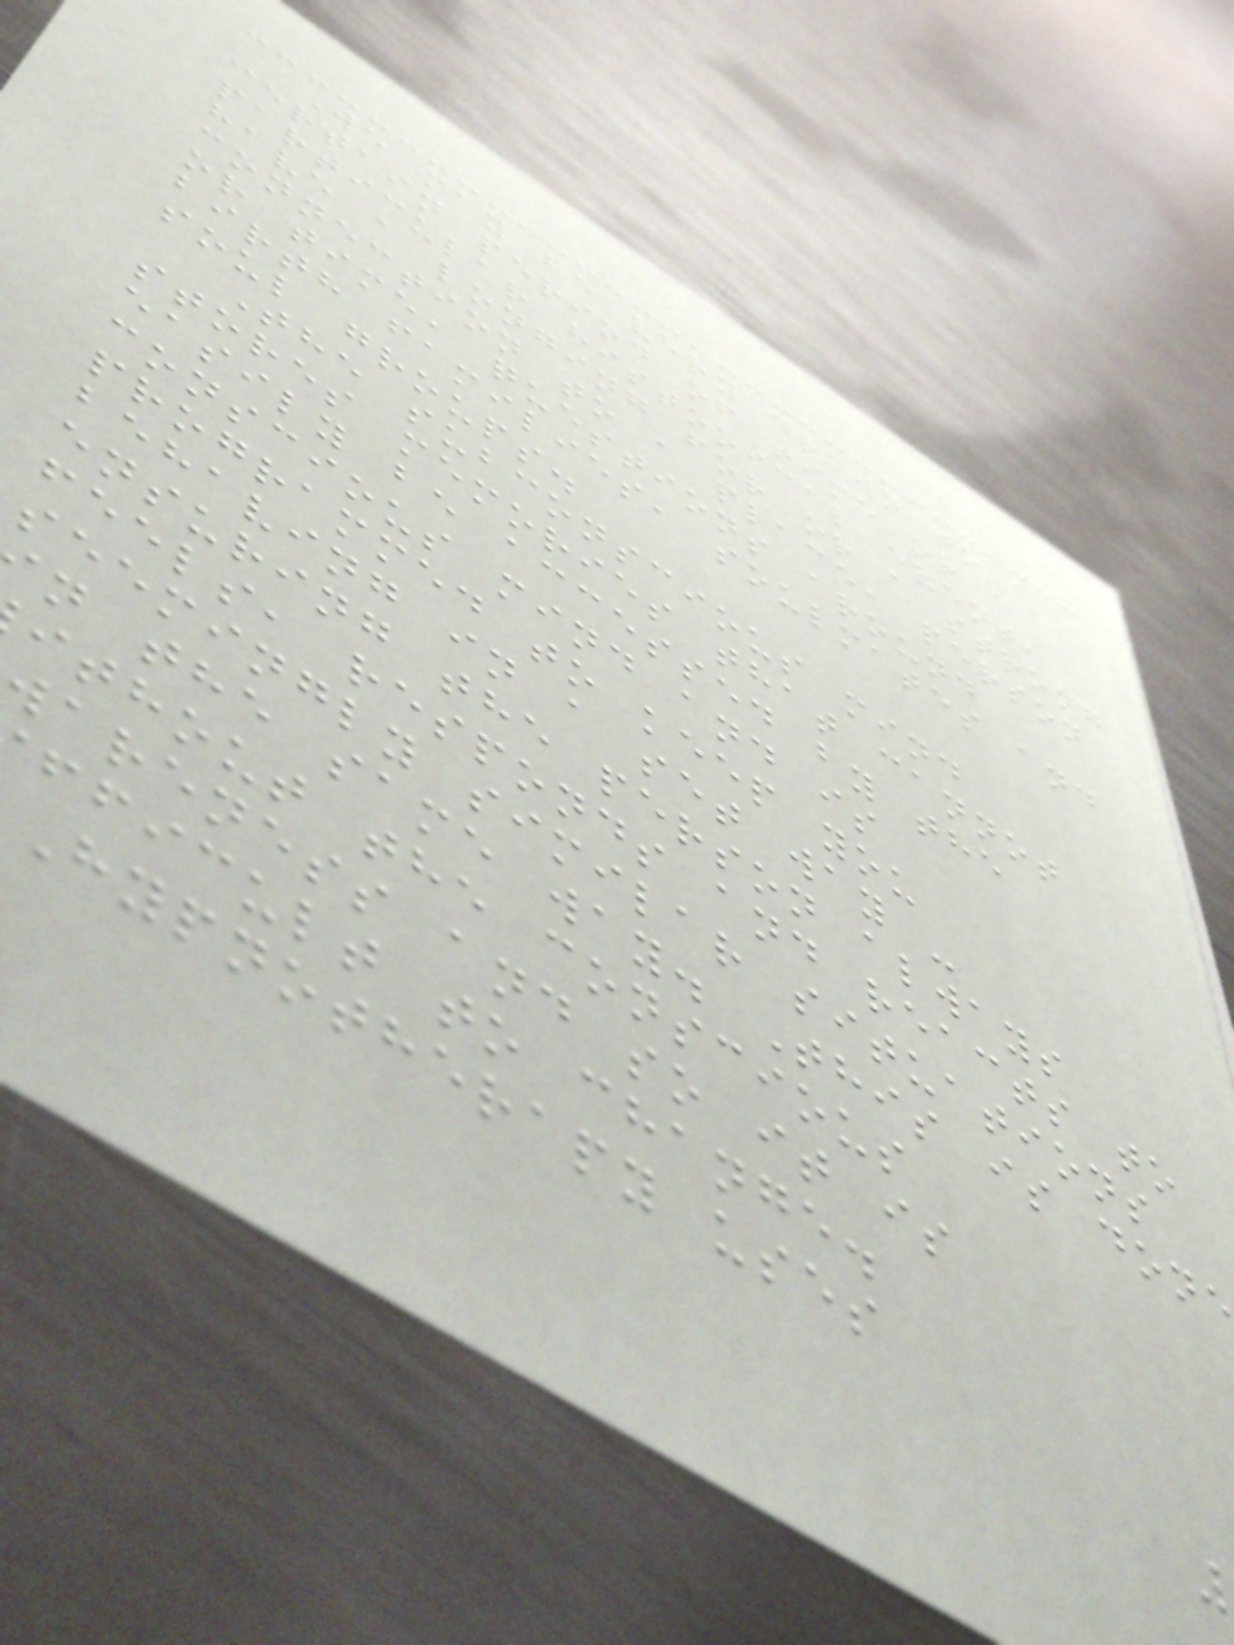We may be very drawn to a
certain period of time or a
particular historical event,
have a longing for or a strong
connection to a place, person
or time, questions around
birth families, soulmates and
soul groups.
The subconscious mind
stores memories that cannot
easily be accessed by the
conscious mind and is
programmed to keep you
behaving in a set way -
ensuring the person always
feels, responds and reacts to
seemingly similar situations
n the same way. This is don
ithout the conscious
wareness and so it is
fficult to change.
Hypnotherapy uses
